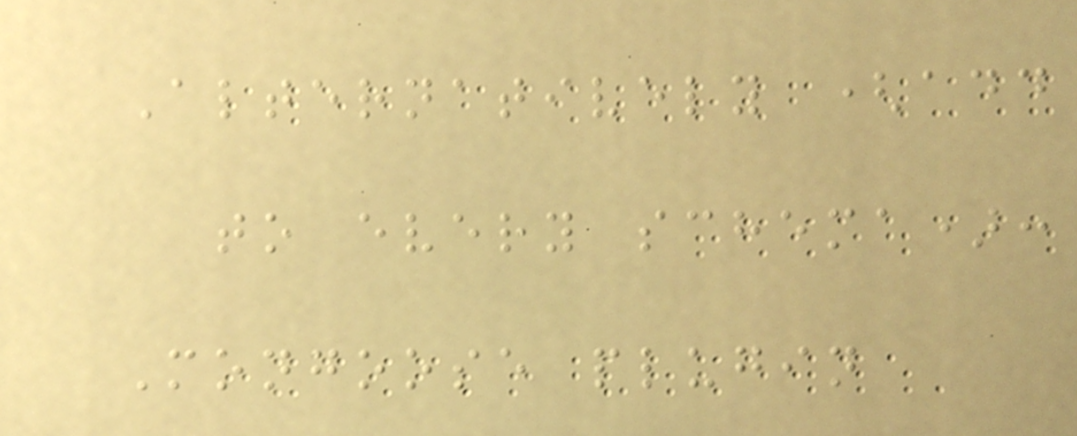Alternatively (add
to every schema):
Mongoose plugin
